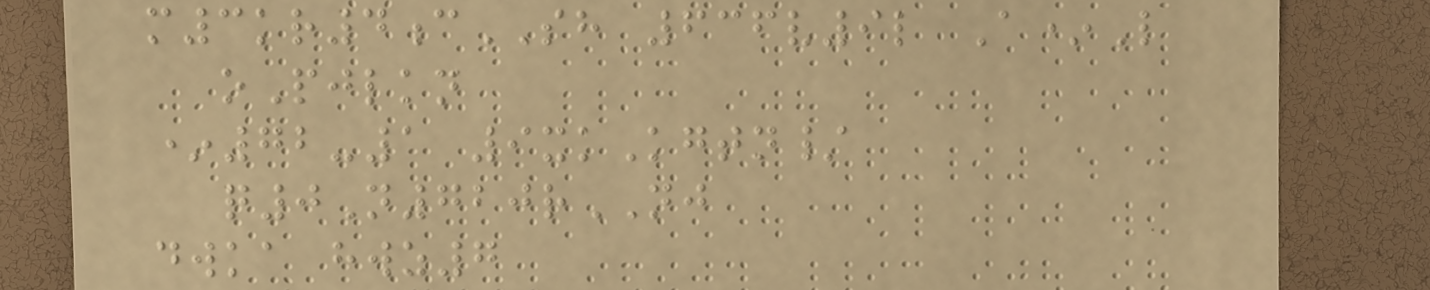m3kr4cSH 636v9l A*L
oPjlkn
*72-1 9xkKgtn/
q0N720rNJ
dwka hwz7
